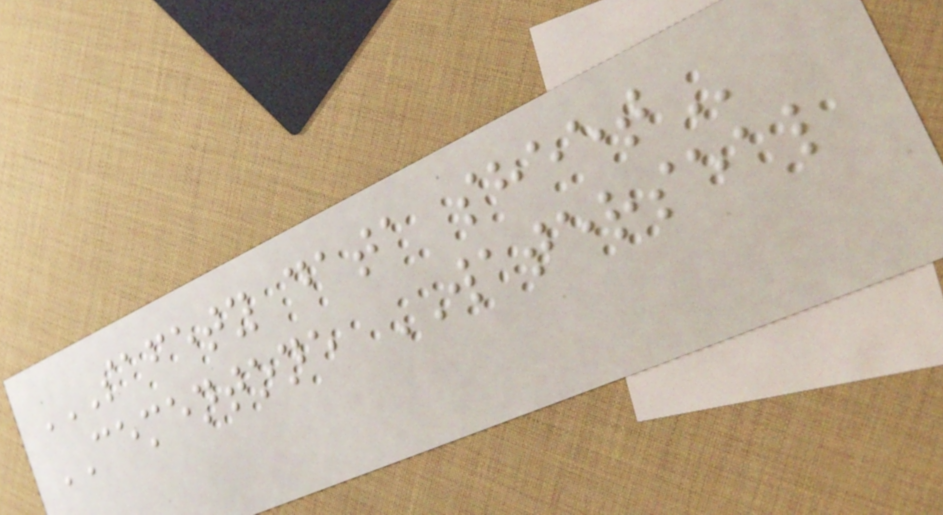SAFETY DATA SHEET
CEMENTONE WATERSEAL
